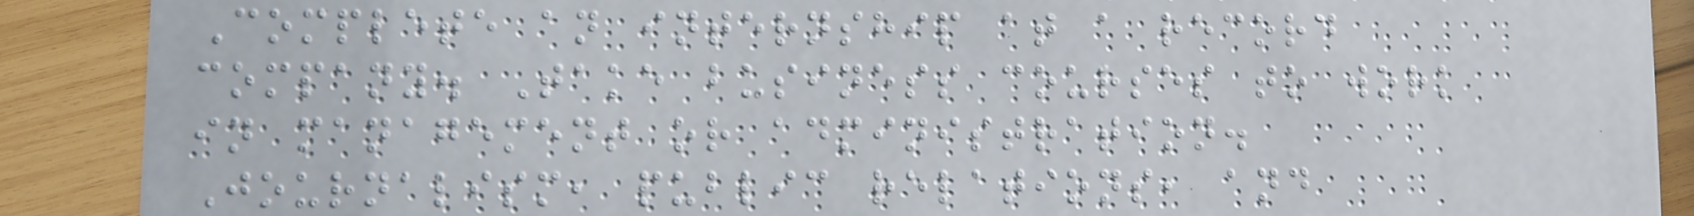Complete an internship at a record
company. Take business courses to work
in management or administration.
Journalism, public relations, and
